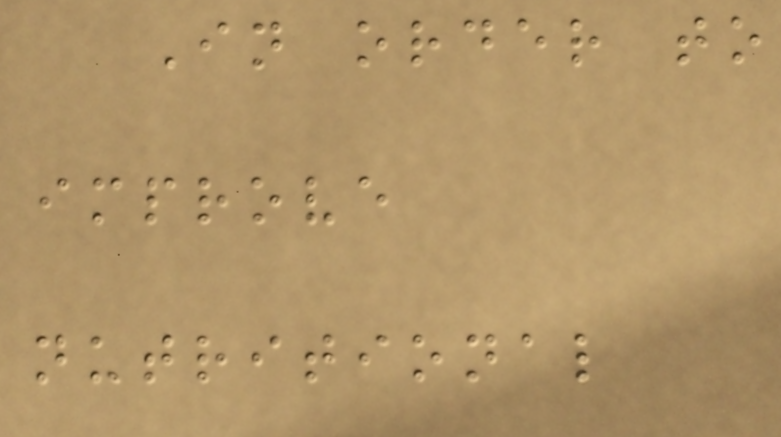In order to
improve
nutritional
